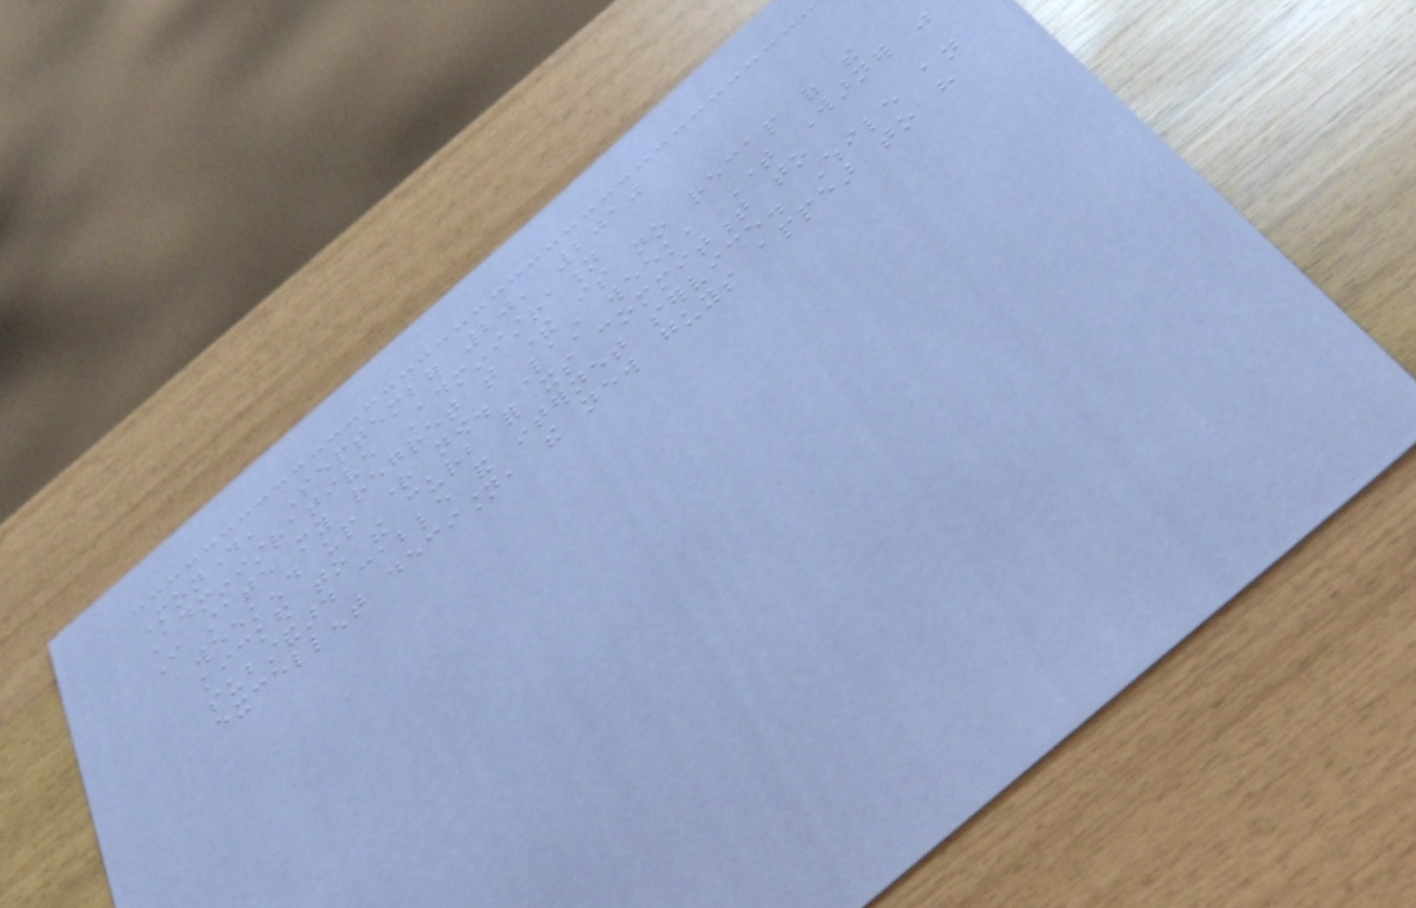Monday, September 20, 2010
Administrative Administration
I state my regret that there is no recap of the
weekend up right now. Last week, Time Warner was
kicked to the curb for its commitment to
substandard cable and internet service. While an
excellent decision, the new guys appear to have
